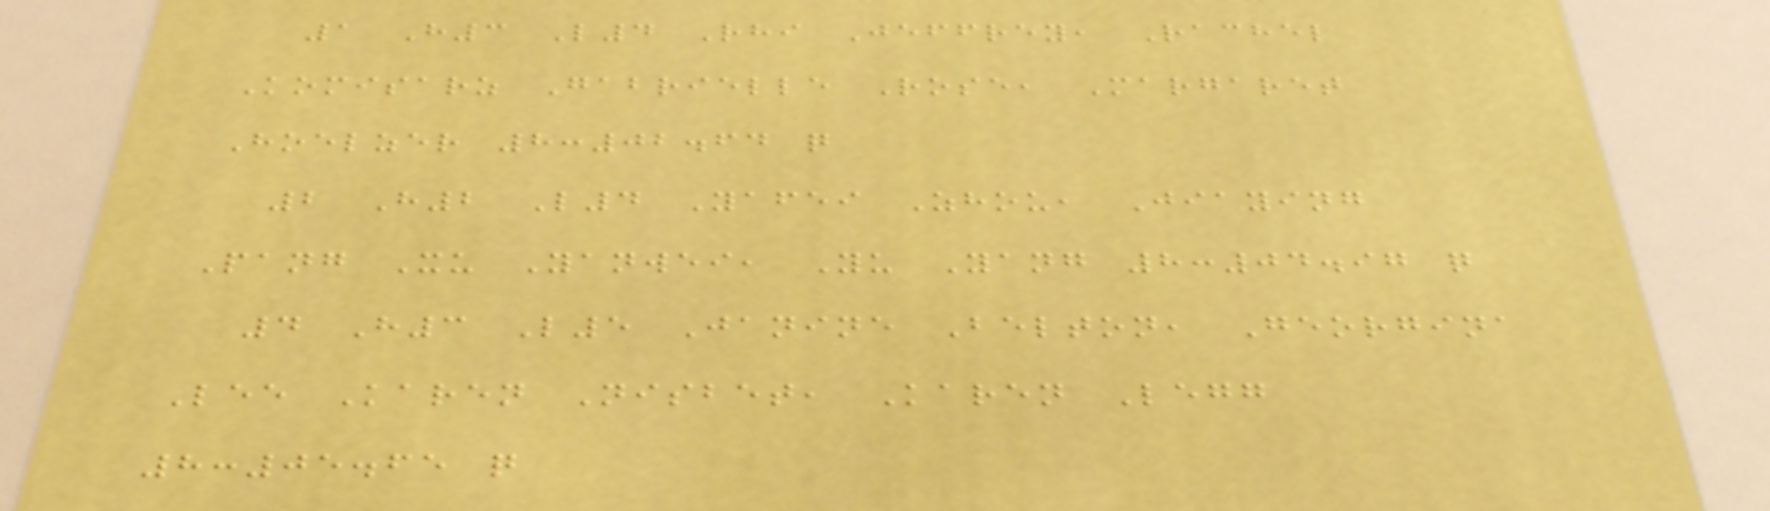1 H3 L4 Rhi Jeffrey, Rachel
Komisarz Gabrielle Rose, Margaret
Hoelzer 8:02.64 q
2 H2 L4 Yafei Zhou, Jiaying
Pang Xu Yanwei, Yu Yang 8:04.97 q
4 H3 L5 Janine Belton, Georgina
Lee Karen Nisbet, Karen Legg
8:05.65 q
